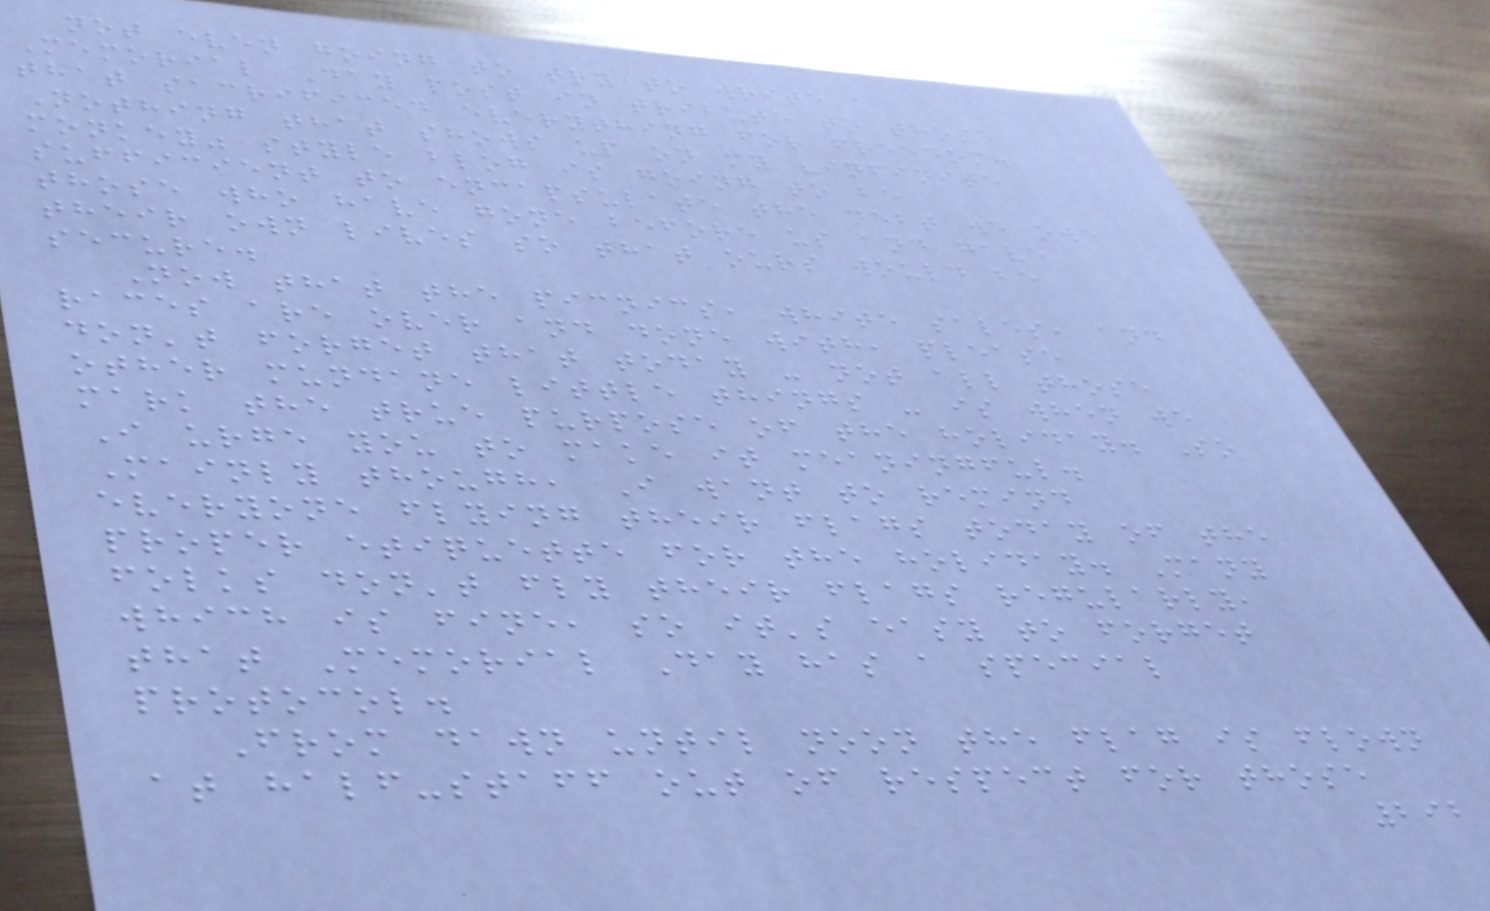not even going to try to write a
Memorial Day post in tribute to those
that sacrificed everything for freedom.
Nothing that shows up on my "infinite
monkey" style blog is going to be
sufficient to encapsulate the debt we owe
those who have gone before us and gave
their own lives so that ours would be
secure.
Now that the picnics, white sales, and
races are over and done with, please
don't forget that today - not all those
other mundane little things - is when we
mark the true purpose of the holiday. So
I urge you to make it meaningful.
Mainly though, I want to remind
everyone flying their flags today of the
proper etiquette for the holiday. Many
folks don't fly their flags regularly,
which is fine, so it's easy to forget
that Memorial Day has a special
protocol.
From dawn until noon the flag is flown
at half-staff out of respect for those
292
